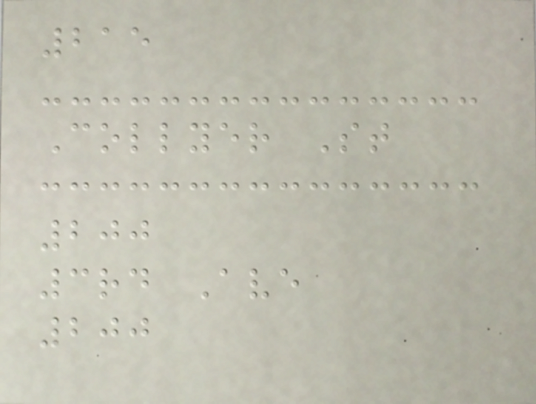215
Collyer St
200
3rd Ave
200
